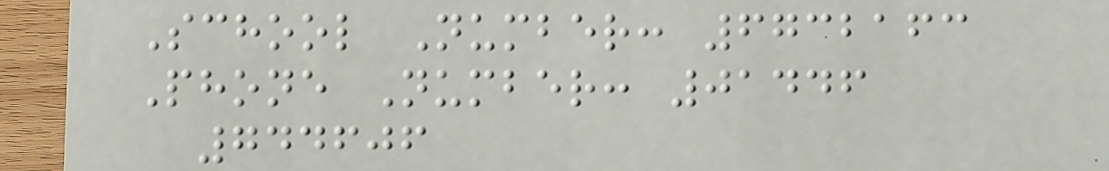School Number: 6732163
Phone Number: 01446
744606
